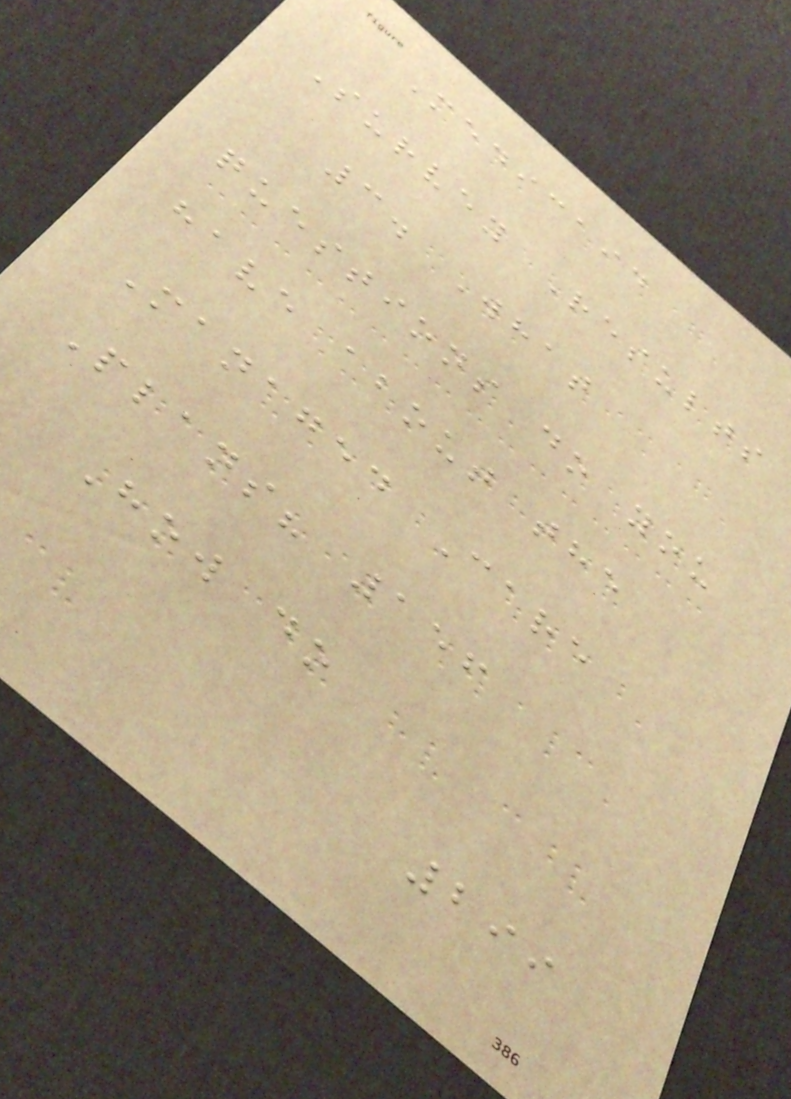Medicaid
Survey Results
3. What
questions do you
have about the
Managed Care
Plans? 156
How do
299
